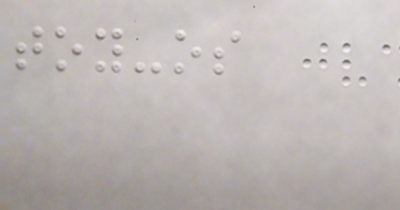toy-os
